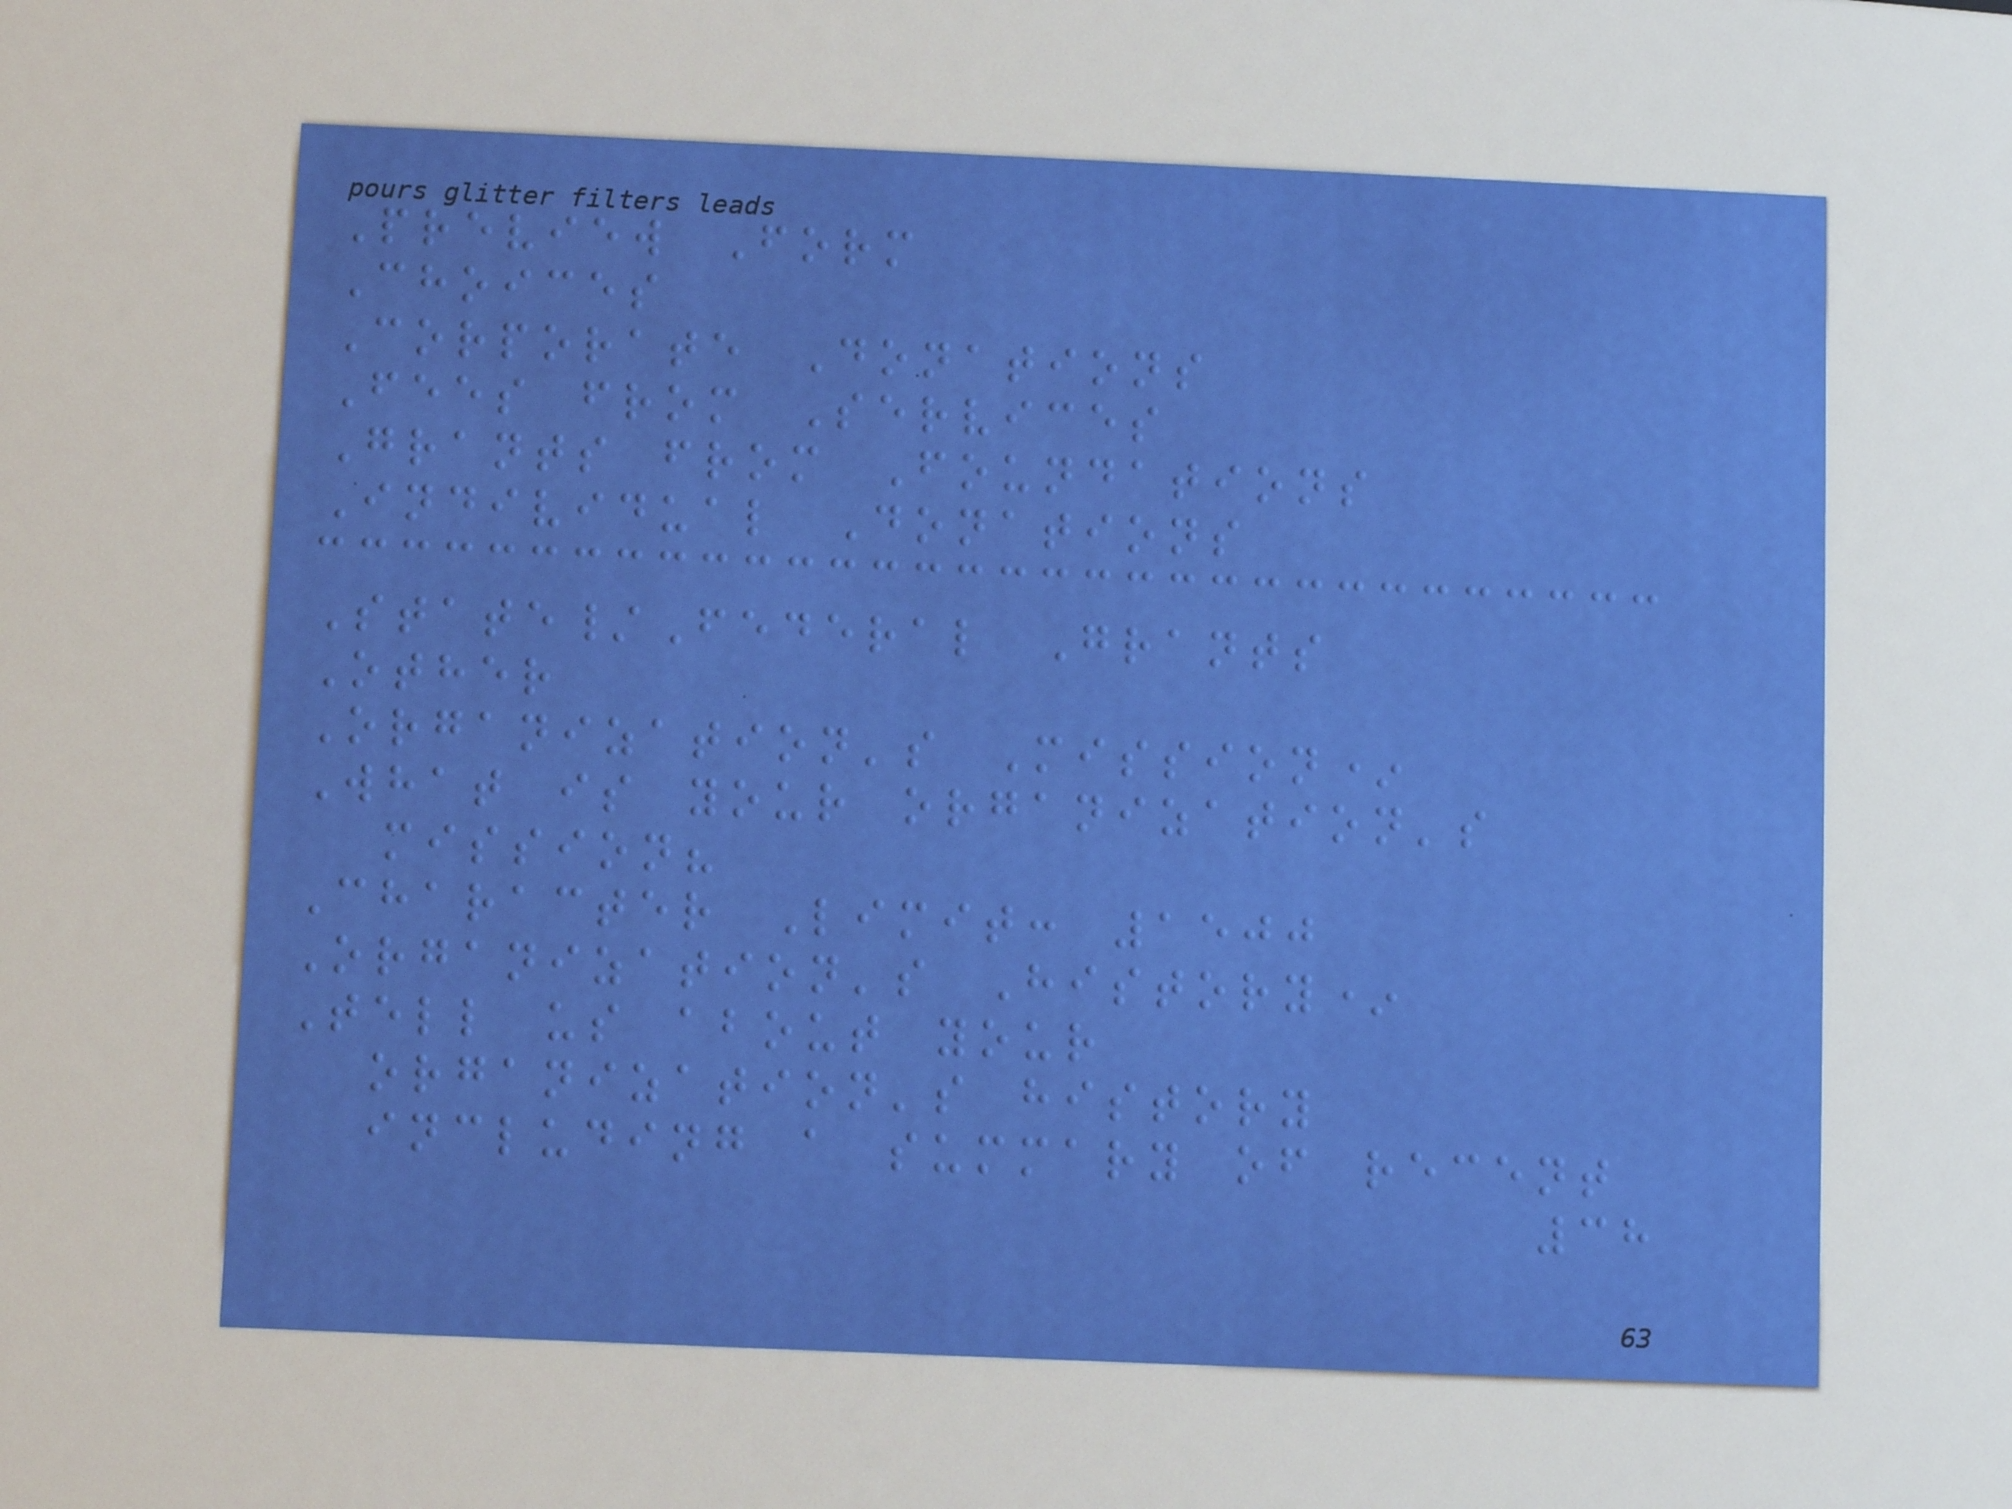Preview Form
Choices
Corporate Donations
Fees from Services
Grants from Foundations
Individual Donations
State/Federal Grants
Other
Organization's Mission*
What is your organization's
mission?
Character Limit: 1500
Organization's History*
Tell us about your
organization's history
including a summary of recent
38
